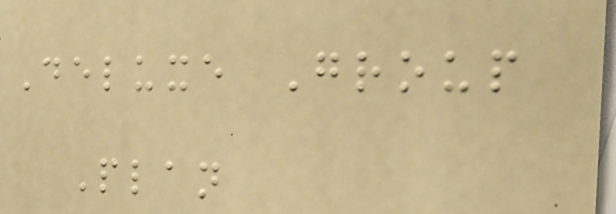Deluxe Group
Plan
